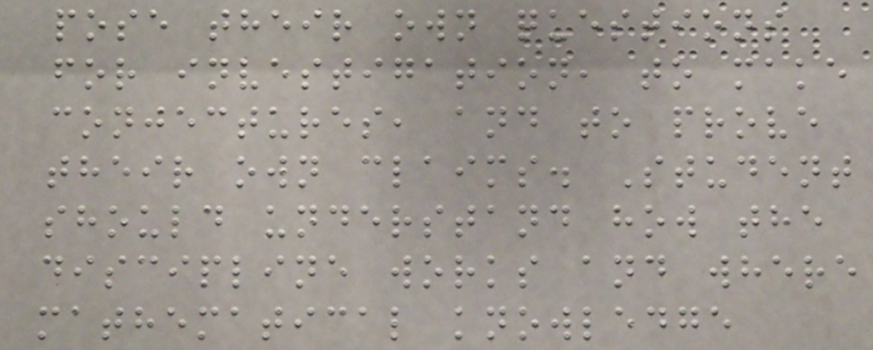pose their own questions
for investigation, to make
conjectures, and to prove
their own claims. Student
should understand how the
discipline works and where
mathematical knowledge
